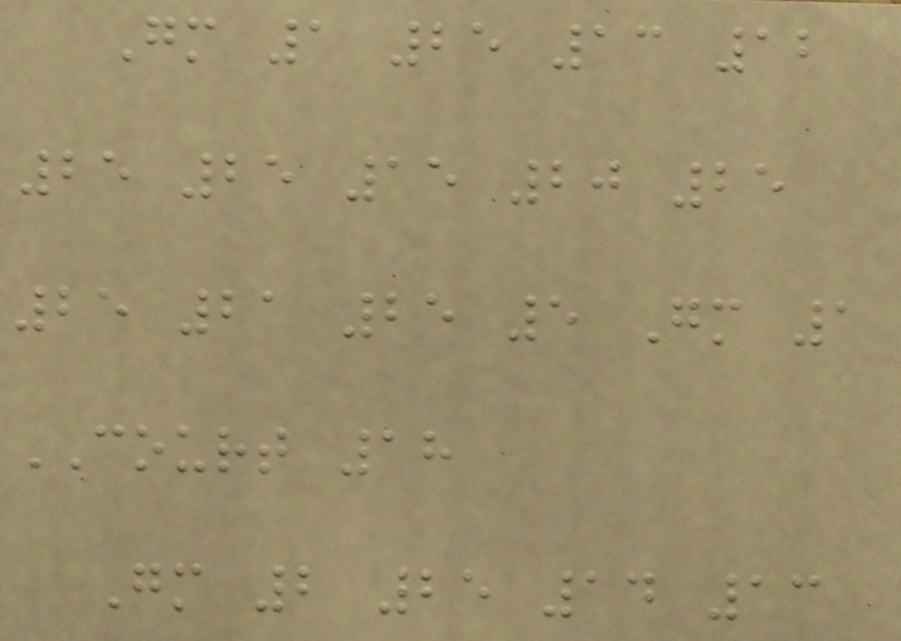Gm 1 25 13 12
25 25 15 20 25
25 21 25 5 Gm 1
COURT 18
Gm 2 25 14 13
